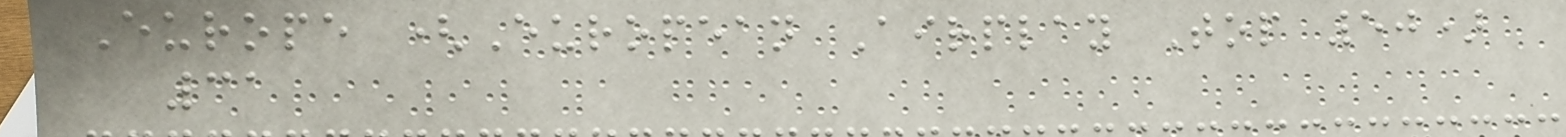Europe (European Airplay Top 50)
31
